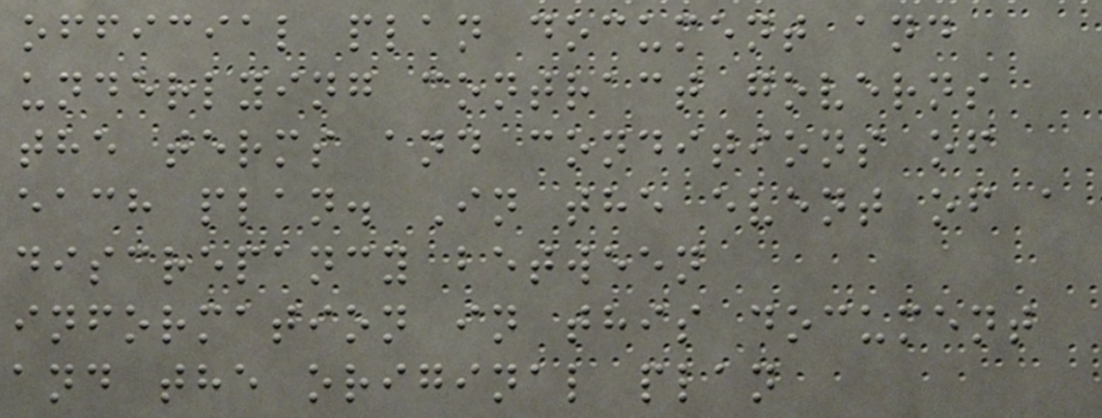official plan document and
underlying contract governs
the terms and conditions of
each plan. In the event of a
discrepancy between
information in this document
and the original plan
